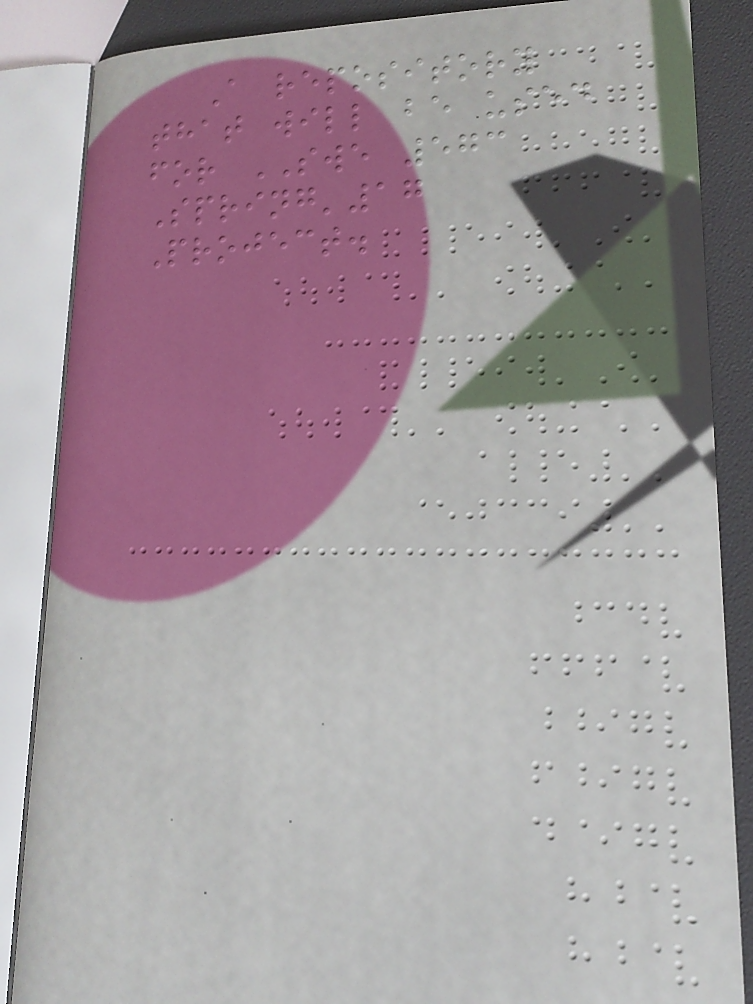A repository
that will be used
for SWE 573
Spring'17
Project.
